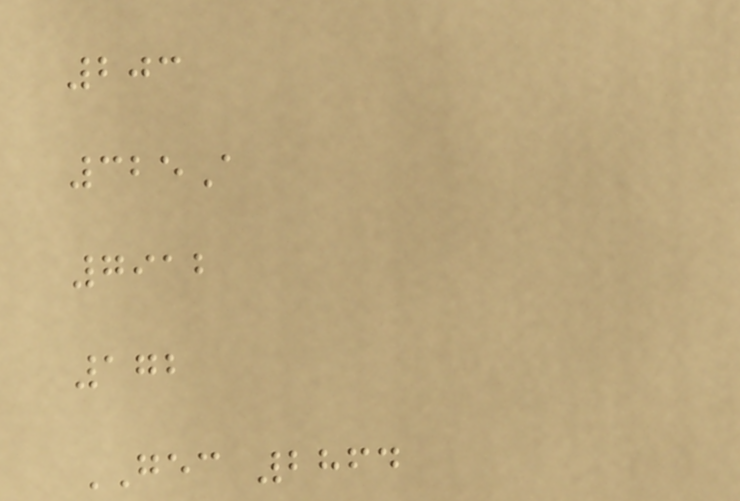203
325A
7912
172
GEC 2864
